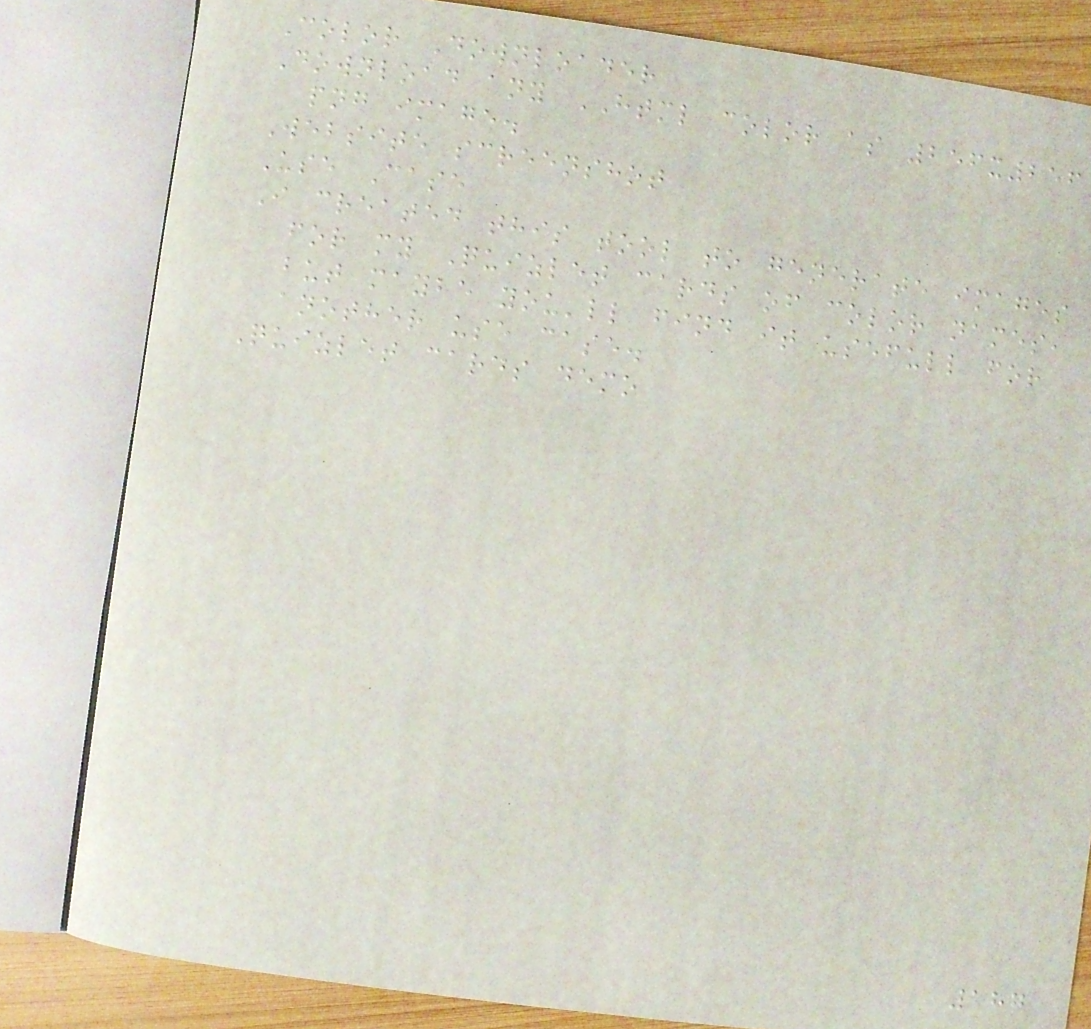Color Downloader
Download any HTML color as 256x256
png image.
Website screenshot
Use Case
I created this tool to generate images
for my Quizlet cards of color names,
but maybe you'll find it usefull for
another use case.
Quizlet cards demo
187
